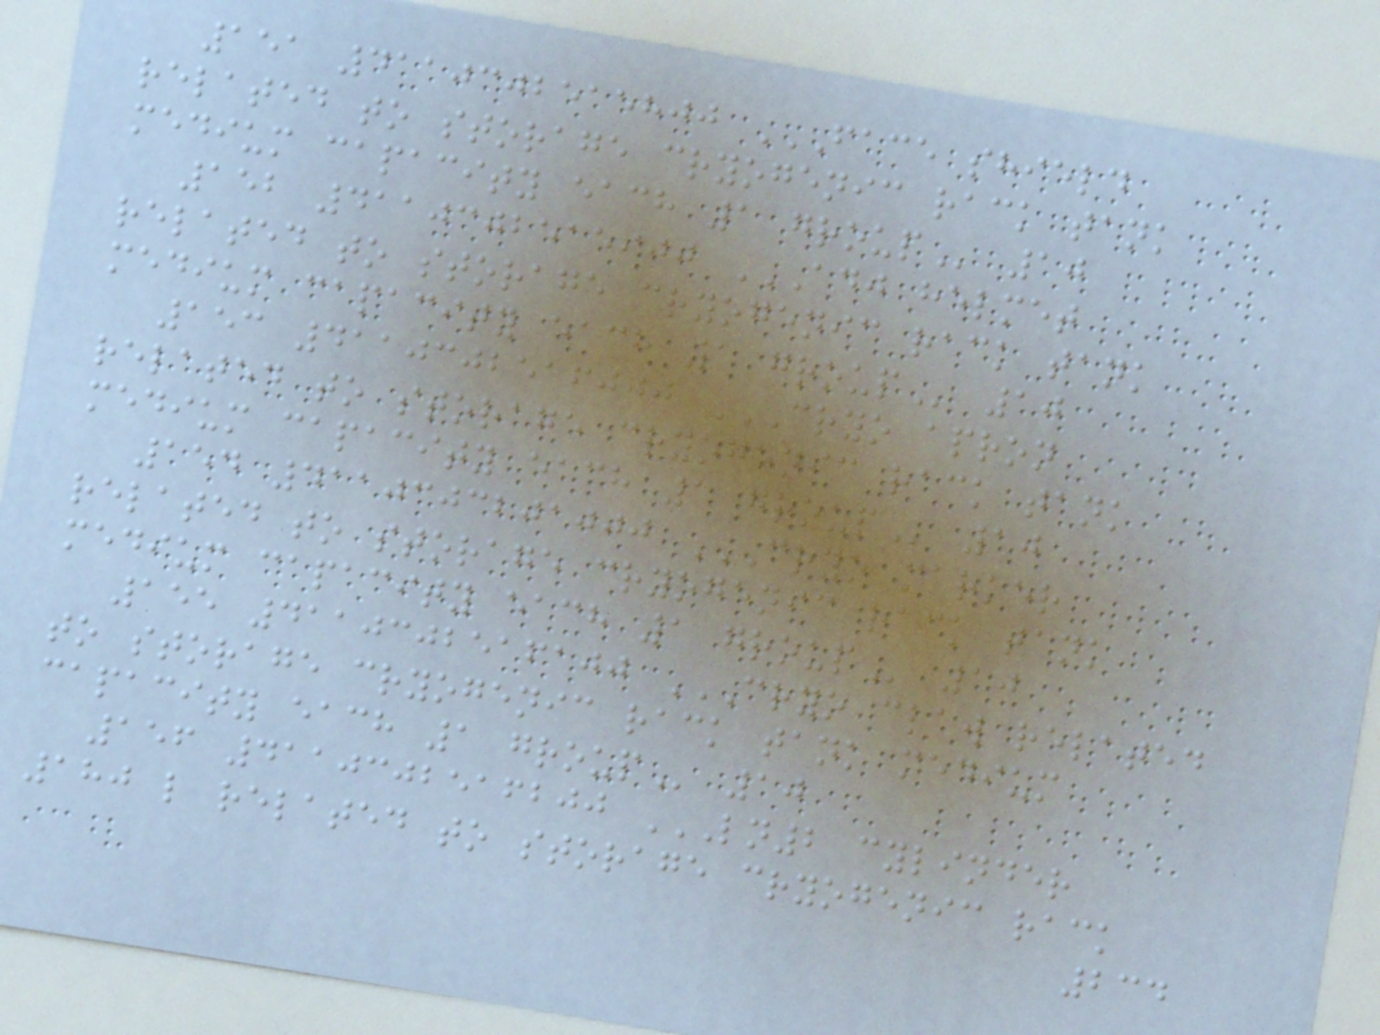151 4110302515800 FACE SHIELD
RELATED TO STORAGE CRYOGENIC RACK TANK
MEDIUM CAPACITY EACH 1 GROUP 10
152 4110302515900 ADJ HELMET
RELATED TO STORAGE CRYOGENIC RACK TANK
MEDIUM CAPACITY EACH 1 GROUP 10
153 4110302516000 CRYO APRON
RELATED TO STORAGE CRYOGENIC RACK TANK
MEDIUM CAPACITY EACH 1 GROUP 10
154 4110303201000 CRYO MARKER
RELATED TO STORAGE CRYOGENIC RACK TANK
MEDIUM CAPACITY EACH 1 GROUP 10
155 4110302516100 CRYO CLAW RELATED
TO STORAGE CRYOGENIC RACK TANK MEDIUM
CAPACITY EACH 1 GROUP 10
156 4110302516200 LN2 CYLINDER
180 L RELATED TO STORAGE CRYOGENIC RACK
234
